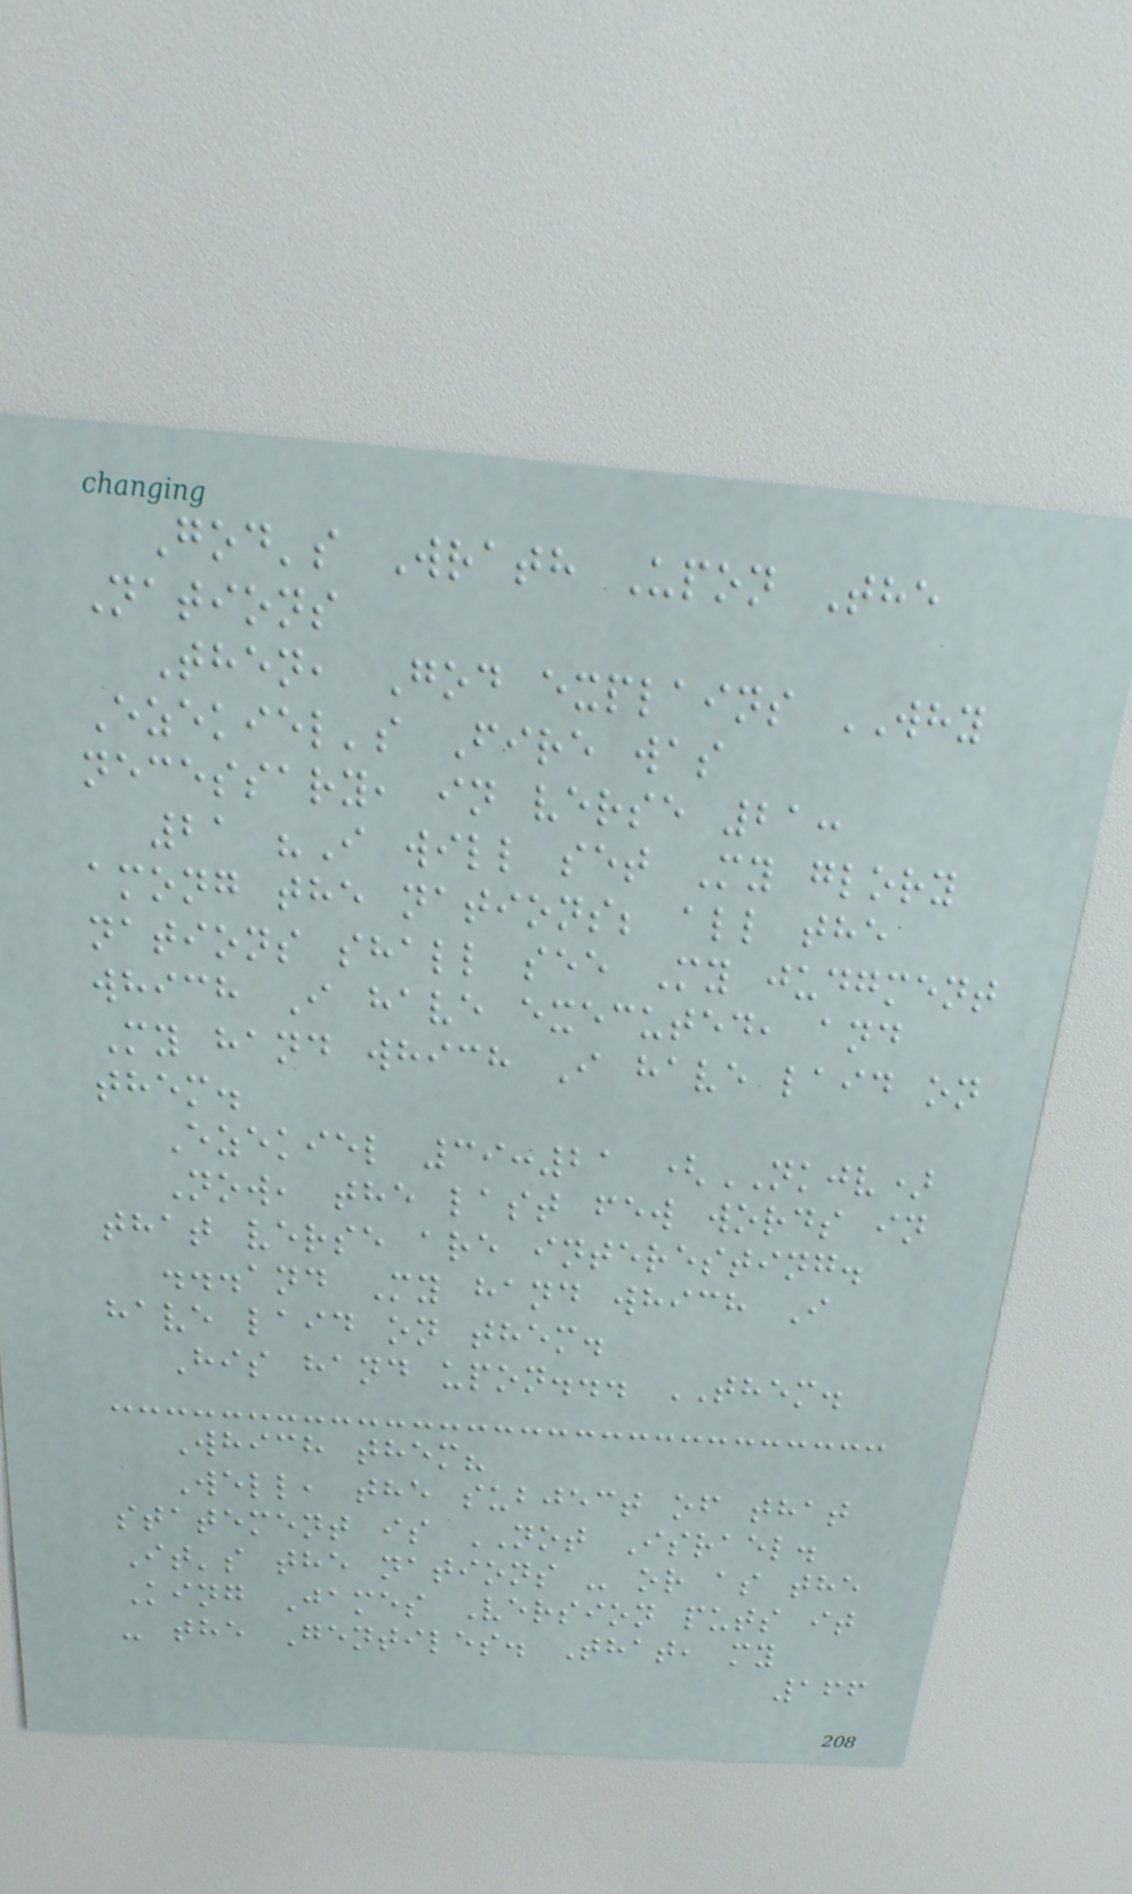God's Wrath Upon The
Nations
Then, God explains WHY
Ezekiel's Fire was
necessary, in verse 21:
21 "I will set My glory
among the nations; all the
nations shall see My judgment
which I have executed, and
My hand which I have laid on
them.
Ezekiel 39:21 (NKJV)
Now, the last few words in
that verse are interesting.
...and My hand which I
have laid on them.
His hand upon... THEM.
Which them?
Well, the subject of that
statement is NOT Israel.
It's the nations - or as the
King James Version puts it
- the Gentiles. That, my
166
